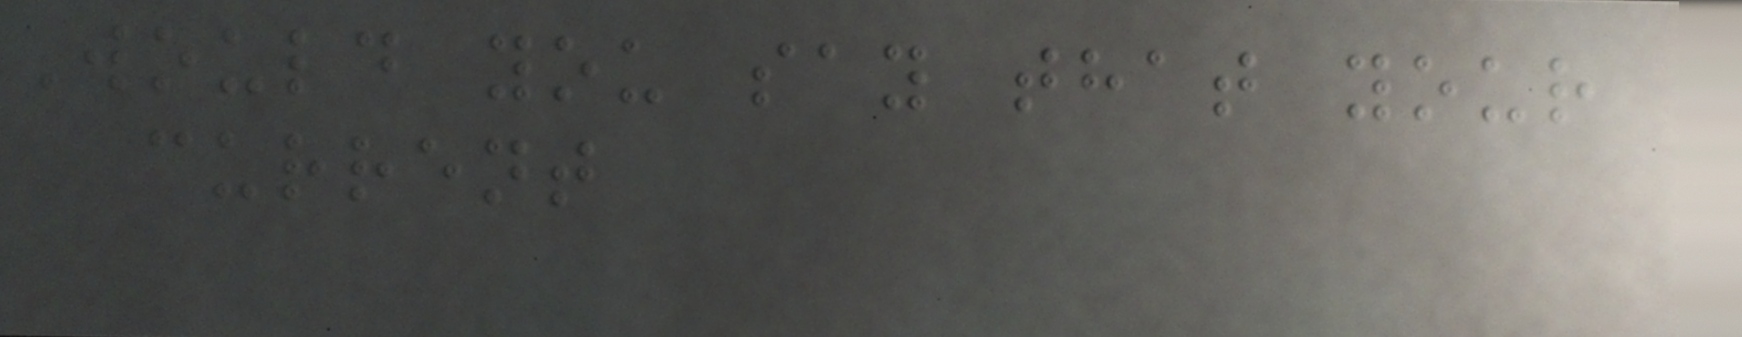Would you say that your
current
